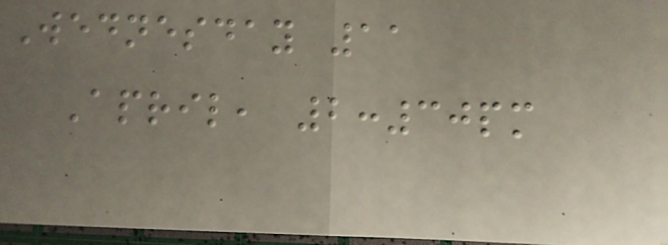Wednesday 11
April, 2:30pm
